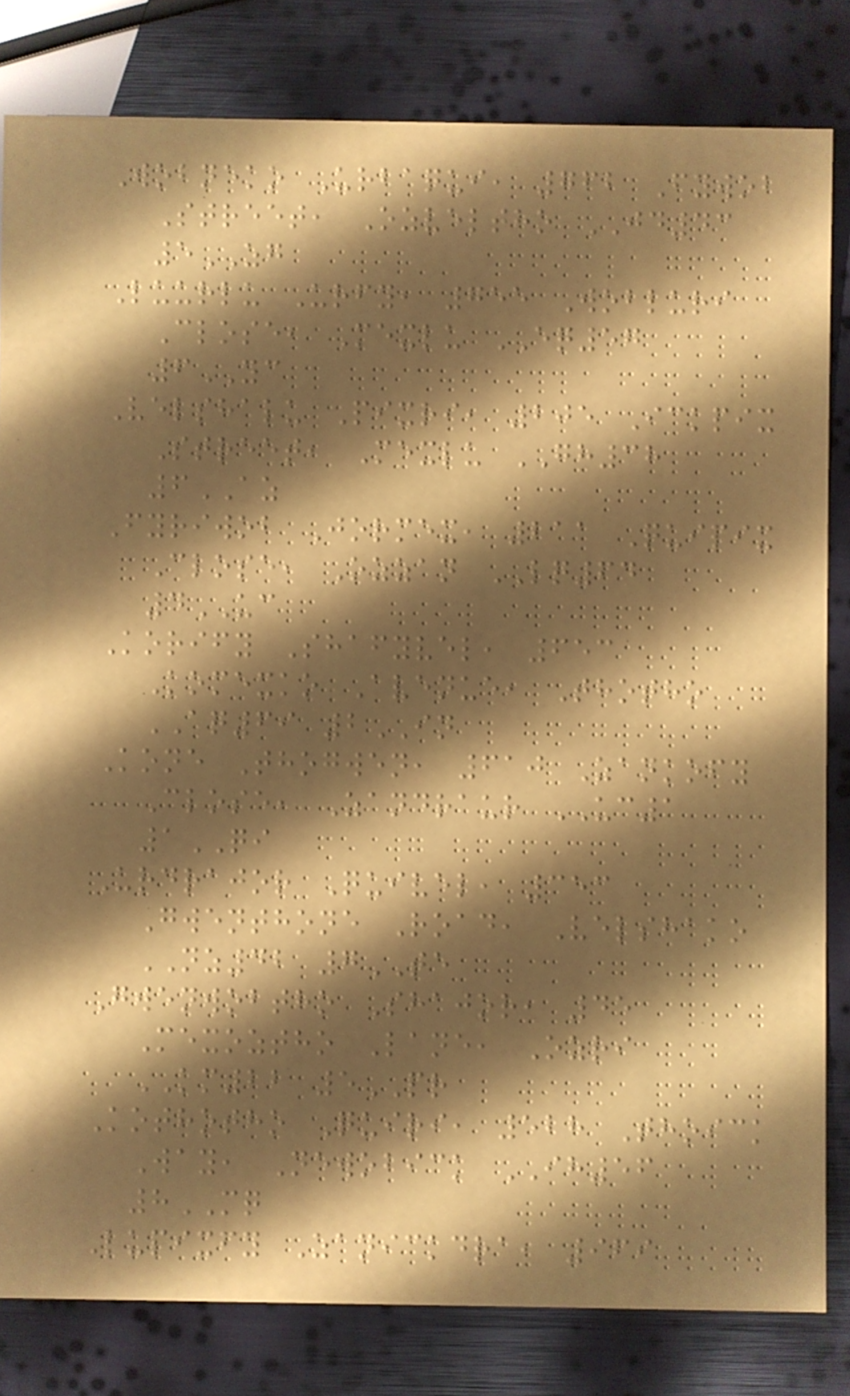Wobneko Urbaqui, 762 Fywob
Street, Ozveltho JD43
5ZG
Luurlu Urfy, 755 Wobluri
Close, Mexlu EQ57
6YC
Velshalu Pixri, 205 Ickpix
Street, Mexlu GH38
6AZ
Fyriwob Jormex, 211 Quipix
Close, Ozzan LQ64
4UC
Korify Shafyvel, 653
Komexko Avenue, Thotho
AQ69 2IN
Kone Thogwen, 610 Zankofy
Close, Zandraur UC1
1QI
Urdrajor Quivel, 353
Gwenthone Road, Velshako
NZ42 7TE
Gwenwobtho Shajor, 45
Mexoztho Lane, Ozri
KM22 5PR
Kothotho Quiri, 528 Thoick
Way, Newobick IH56
8MQ
Lupixfy Zanickdra, 969
